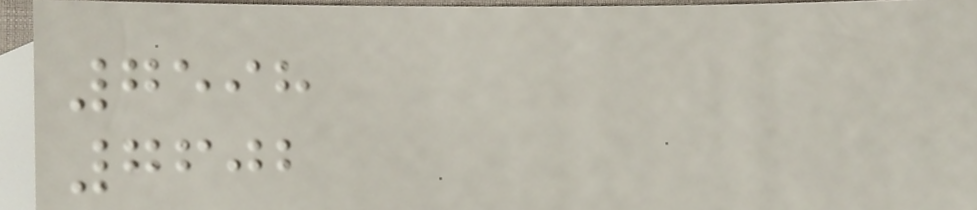7598
7602
